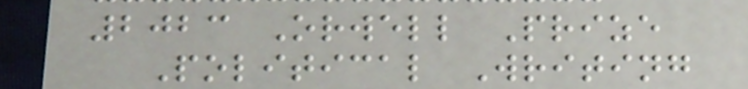2023 Orwell Prize
Political Writing
